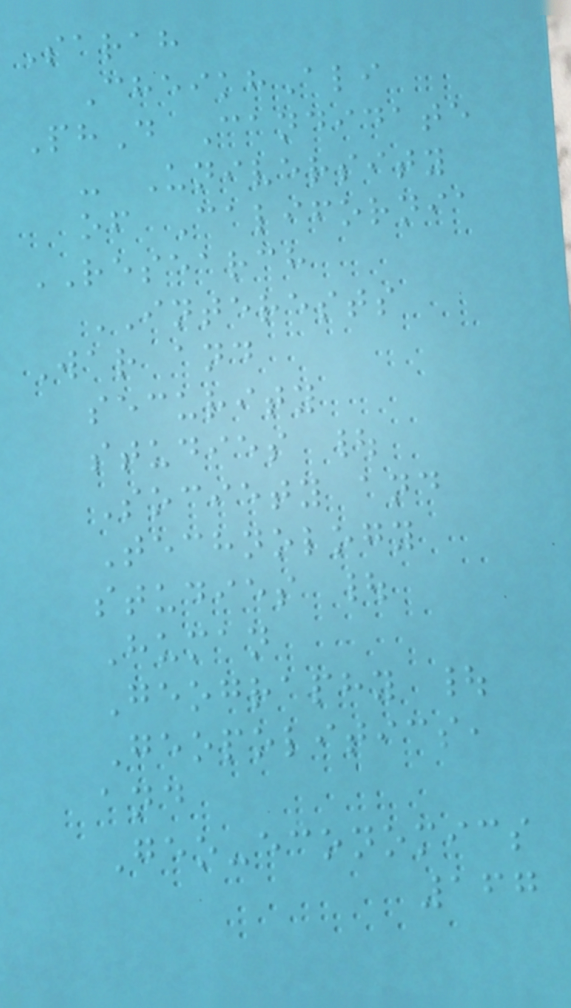Sarah
CheikhAli
PhD Candidate
- University
of California
RESEARCH
INTERESTS
War and
security
studies |
Society and
Technology
studies |
Human
Geography |
Geopolitics,
and
Geo-economics
167
